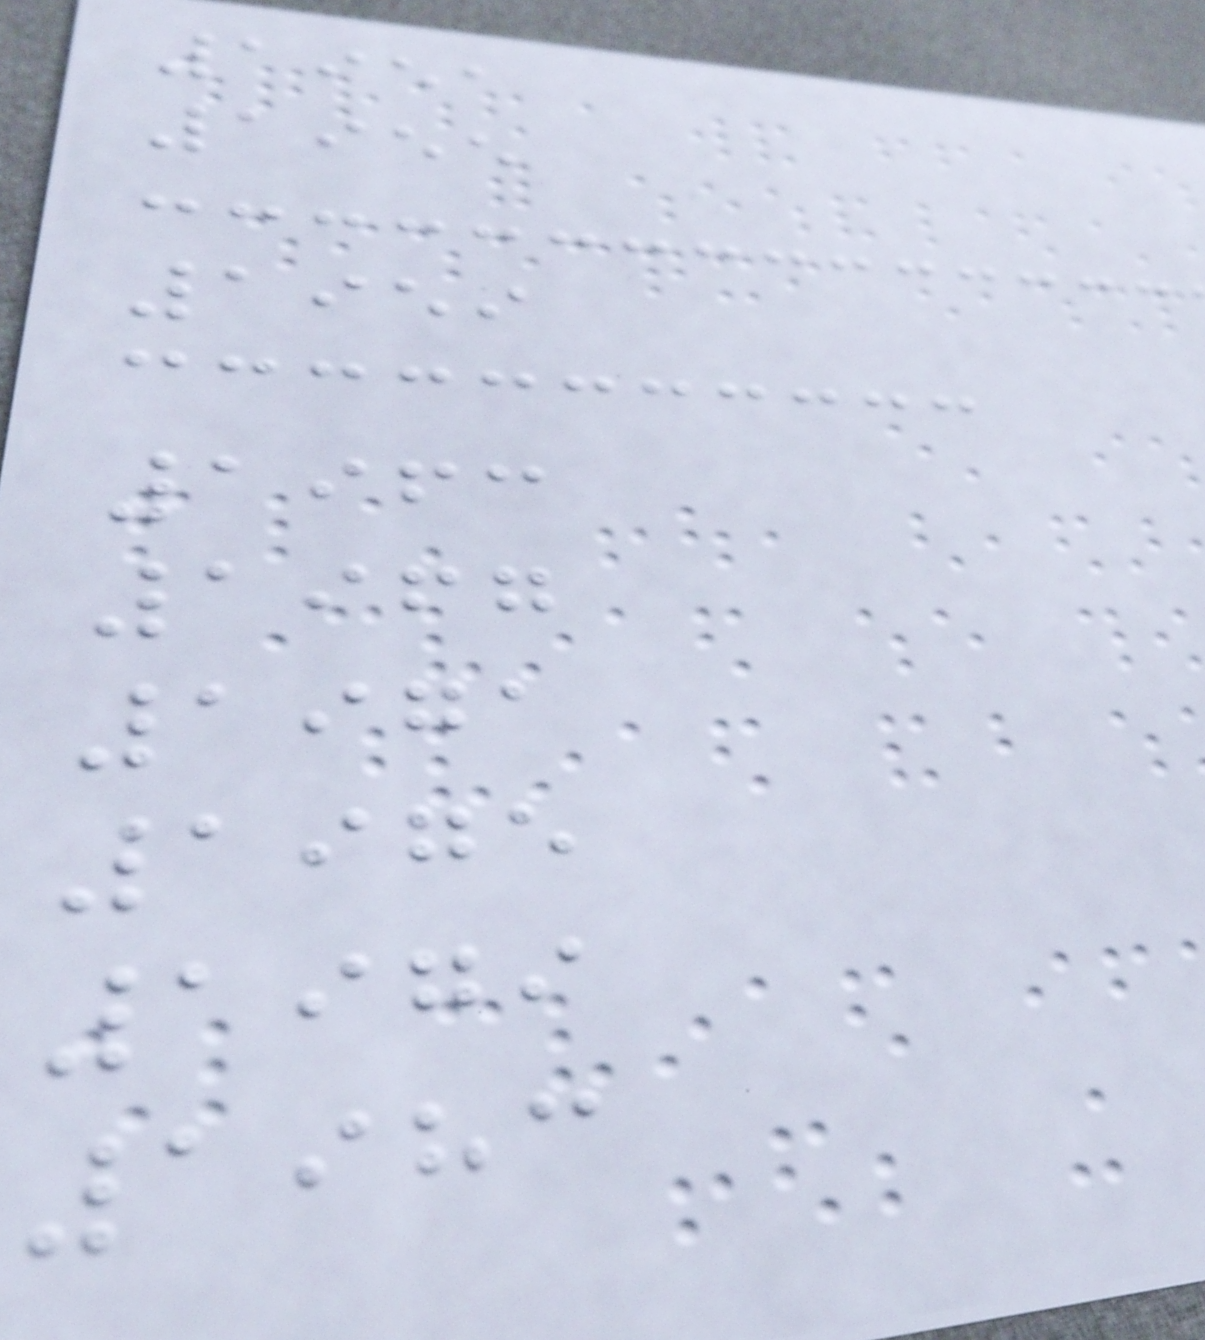1951
1955
1959
1963
1967
1971
1975
1979
1983
